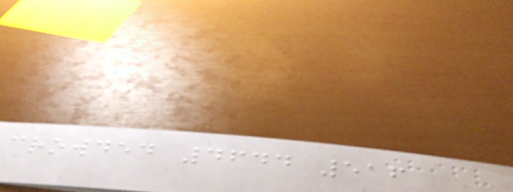crowded 4644 516
